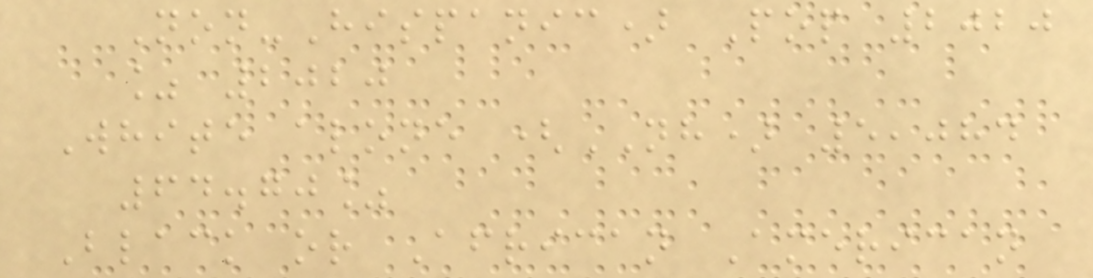Non-Hispanic) Pop 2020
% 2020
White alone (NH) 5,084
64.70%
Black or African American
